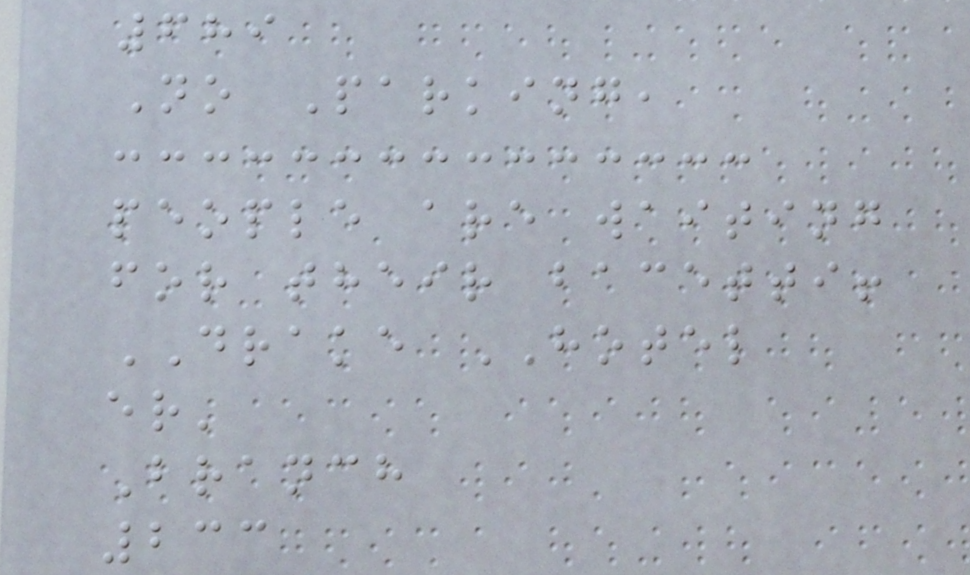689
No Parking,
people are waiting
for their bacetti!
DRAKE HOTEL
er'
Branch
233
